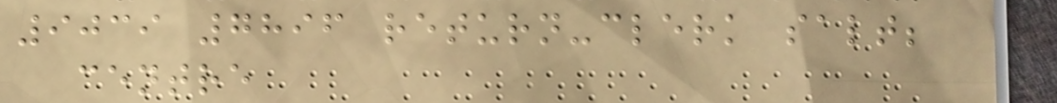9039 7896 return-clerk salt;
centre
